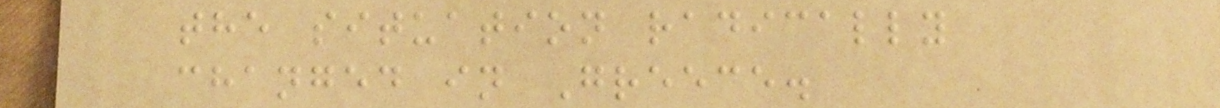the situation radically
changed in Greece.
